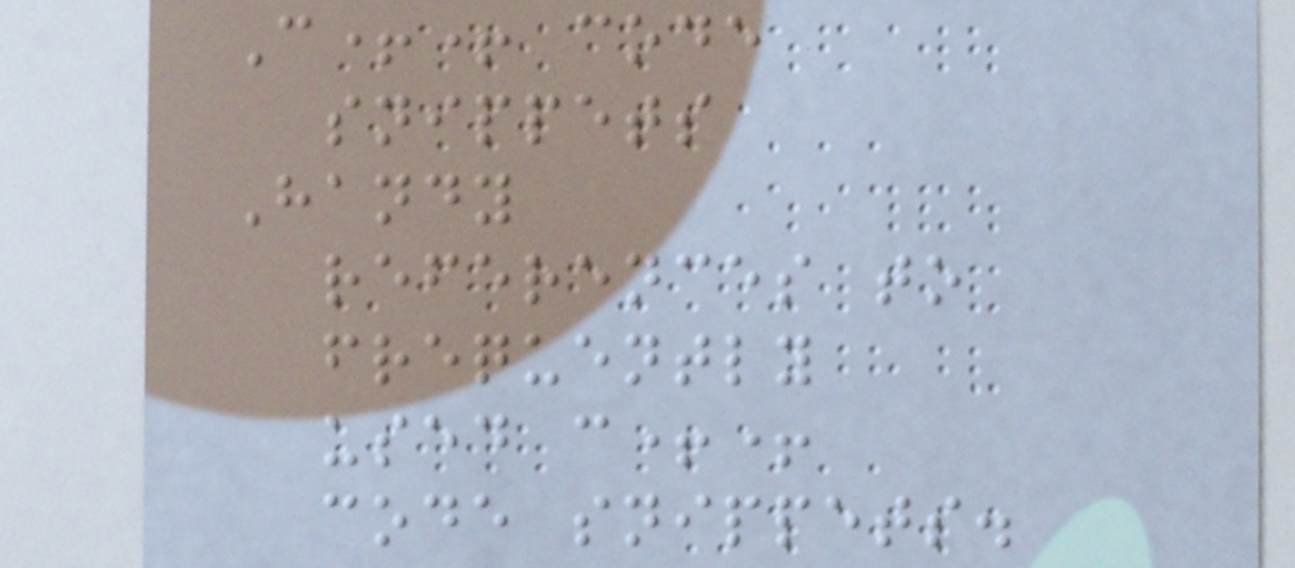C++ code
snippets
Handy
references to
frequently
used c++
code snippets.
